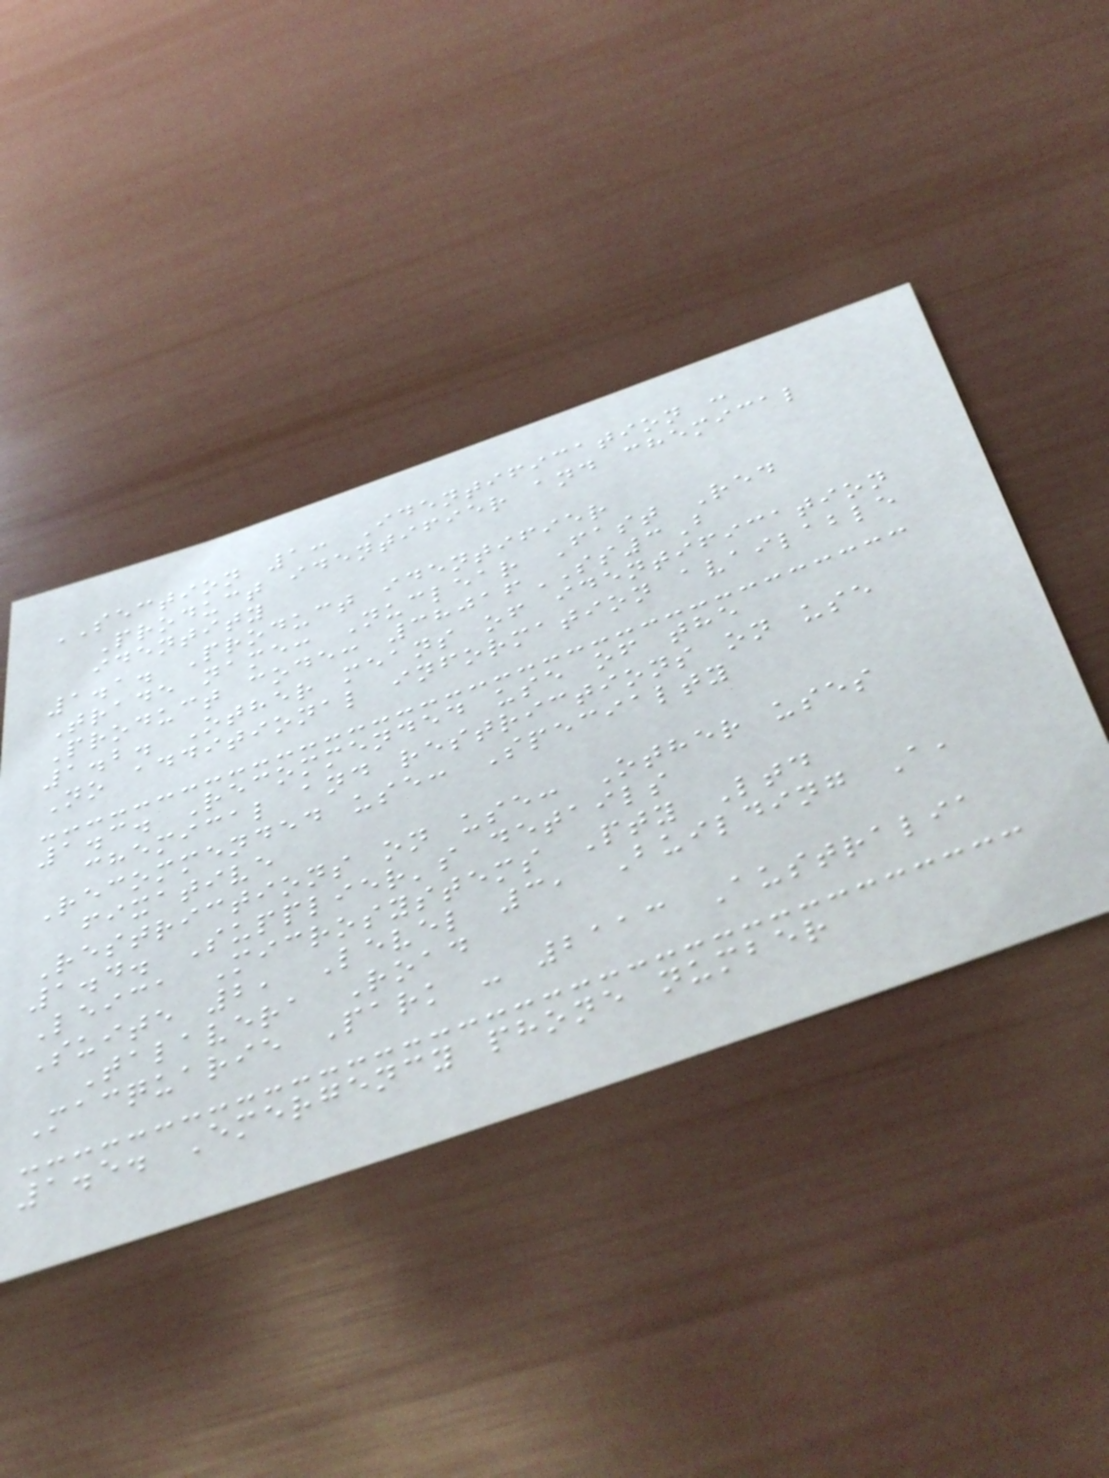SECTION 1: Identification :
Product identifier and chemical
identity
1.1. Product identifier
Trade name: Nuclear Fast Red
Product code: 38016SS3B
1.2. Other means of identification
No additional information available
1.3. Recommended use of the
chemical and restrictions on use
Recommended use: Specialty
fixative
Restrictions on use: Other uses
1.4. Supplier's details
Leica Microsystems Pty Ltd
Suite 2, Level 3, Building A,
Talavera Road
Macquarie Park - 2113 Australia
1.5. Emergency phone number
